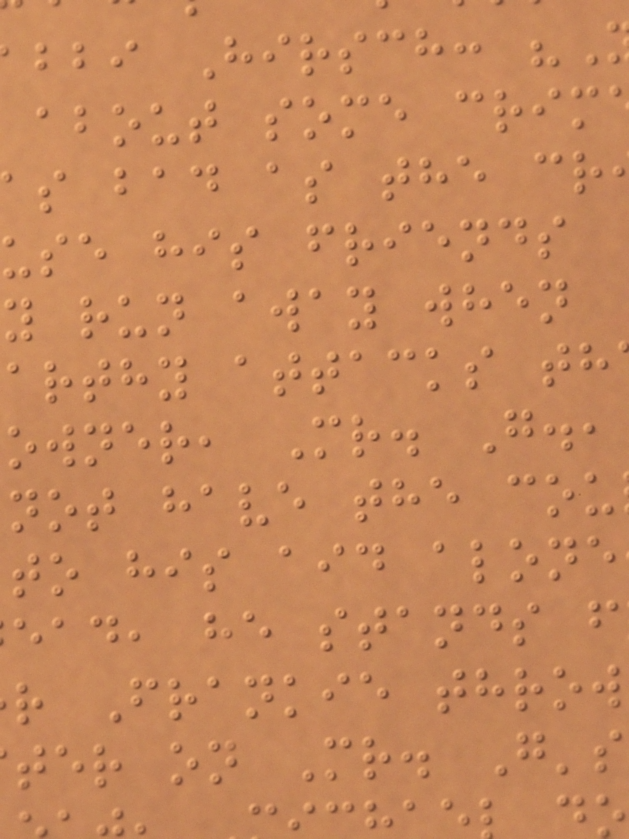bbi Hirsch:
about some crim
s bad as the cr
use his friends
y run away when
arthy attacks th
owner, Mr. G.,
not have the cou
to his aid alone
ead, he stands f
r Frankie throw
ter on Mr. G's
